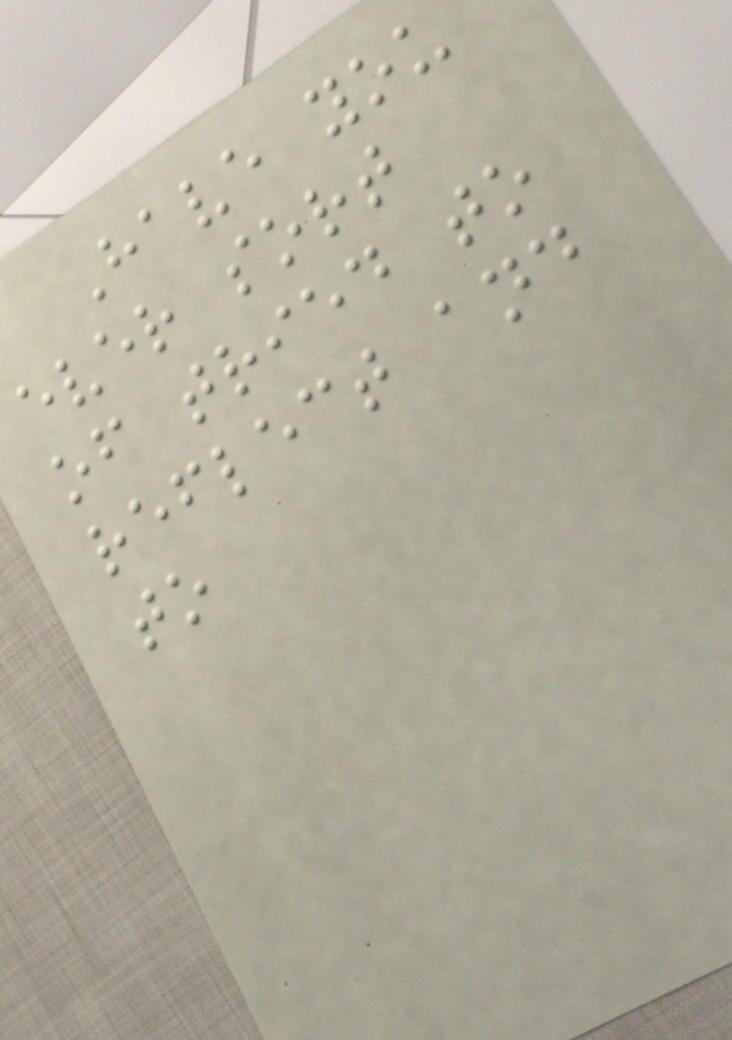Have you
ever sort
of tried to
reflect and
to
